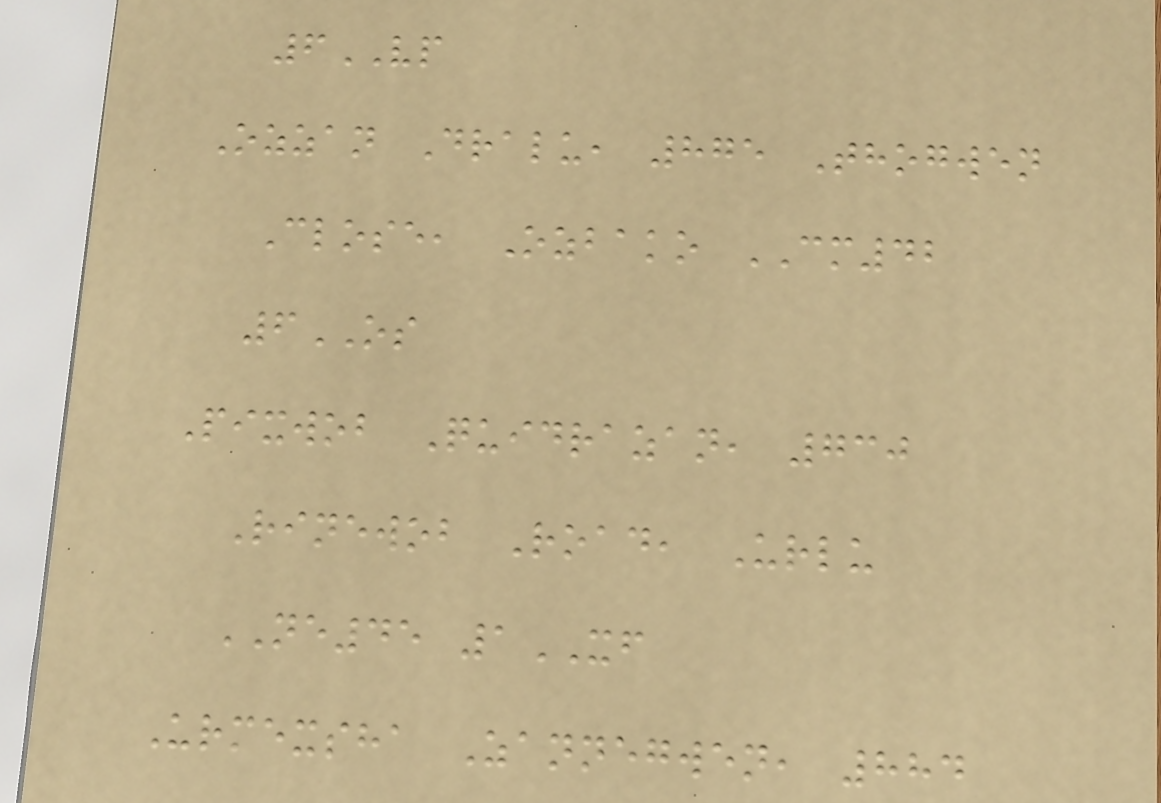6VP
Ozzan Dralu, 875 Thogwen
Close, Ozbako CM42
6OS
Pixwob Quidrazan, 730
Rinewob Road, Urlu
NE45 1XF
Urmexsha Zannegwen, 884
